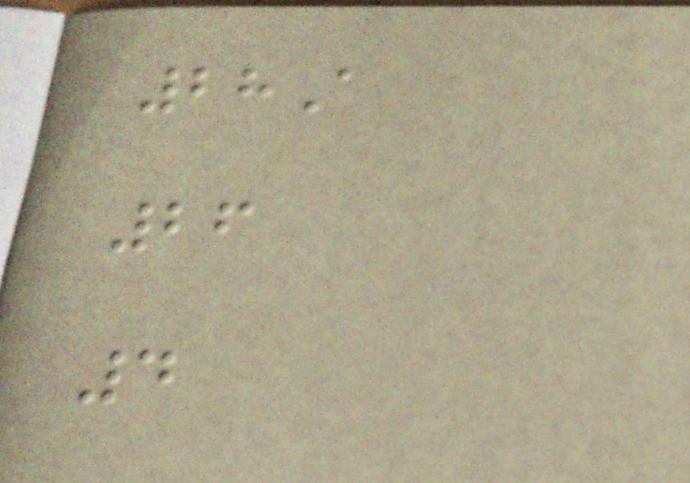28A
26
4
